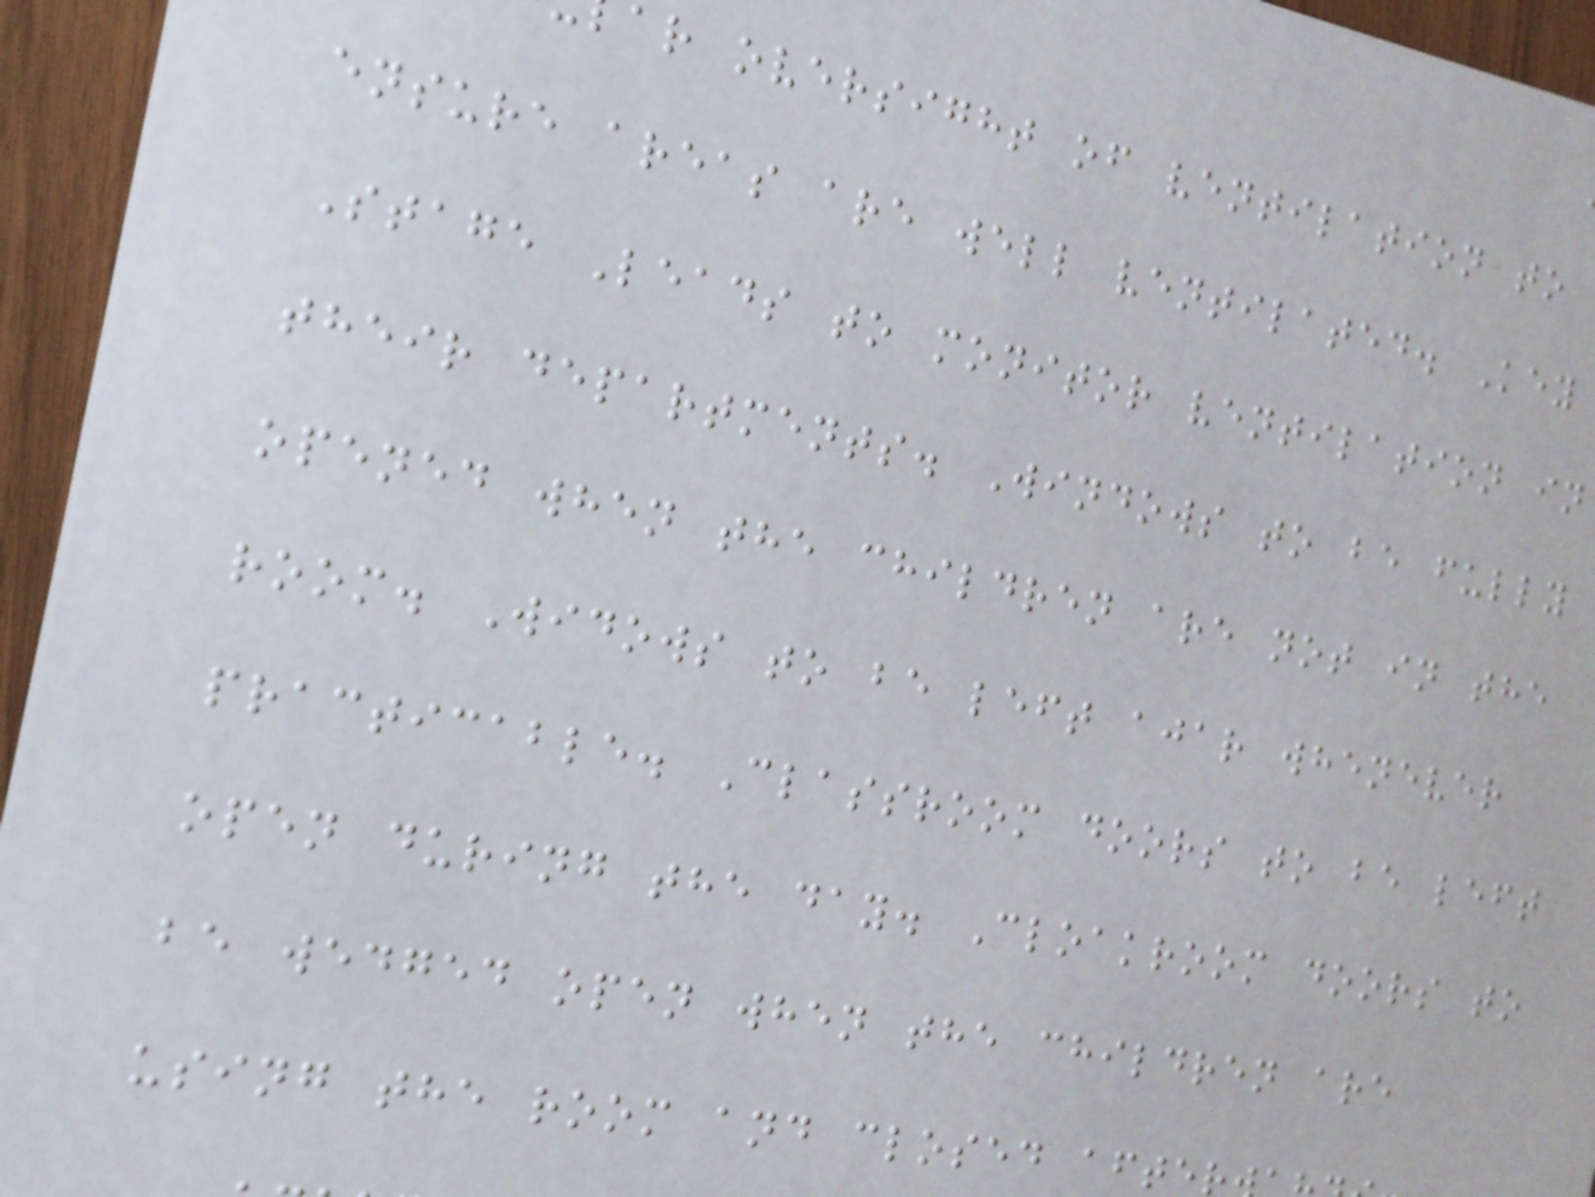ar oversight of ventilation to
ensure areas are well ventilated. Key
Stage Leads to monitor ventilation in
their departments. Windows to be fully
opened when the children are not in the
room. Widows to be left ajar whenever
practicable. Classroom doors to be left
open during the day. Cloakroom doors to
be wedged open when the children are
using the room and closed afte
